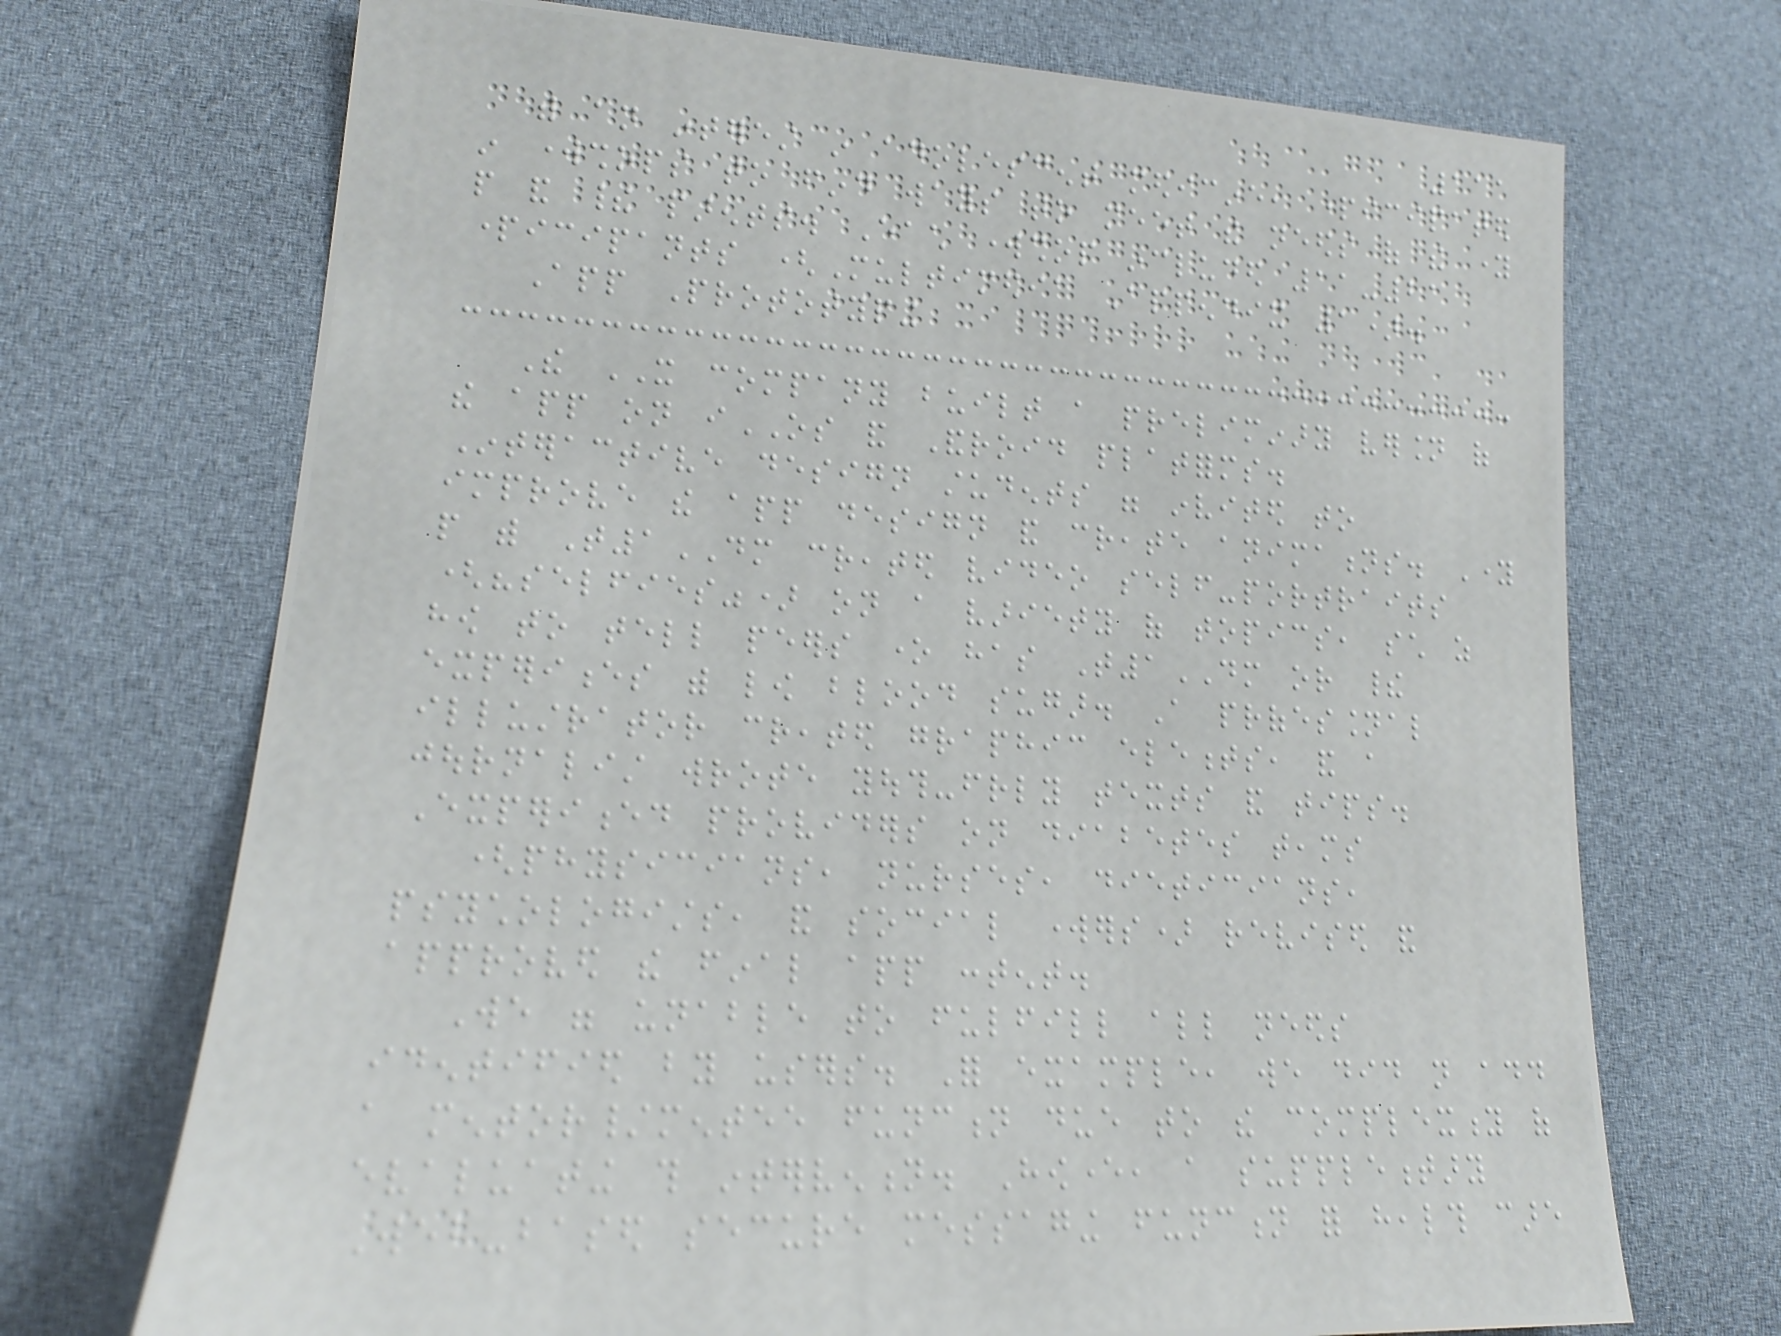111
with an interest in adolescent medicine, participated
in workshops to find ways to meet the needs of the young
people and their parents. Each workshop included 11-21
participants (Multimedia Appendix 1).
App Prototyping
The IT company built a preliminary version of
the app on iOS and Android platforms.
Interactive design students were invited to
improve the app design and create animations. Young
people with T1DM created video self-portraits
("selfies") on a variety of topics, such as
how to tell peers one has T1DM or their
experiences with low blood sugar. A professional
illustrator created graphic elements, and a
journalist wrote youth-friendly texts and tips.
Experienced providers on diabetes teams
(physicians, nurses, dieticians,
psychologists, and social workers) revised and
approved the final app content.
We were unable to fulfill all needs
identified by users. For example, we did not add
a mentor/mentee function due to the complexity of
evaluating this intervention. However, a supplementary
Web-based secure messaging function for health care
